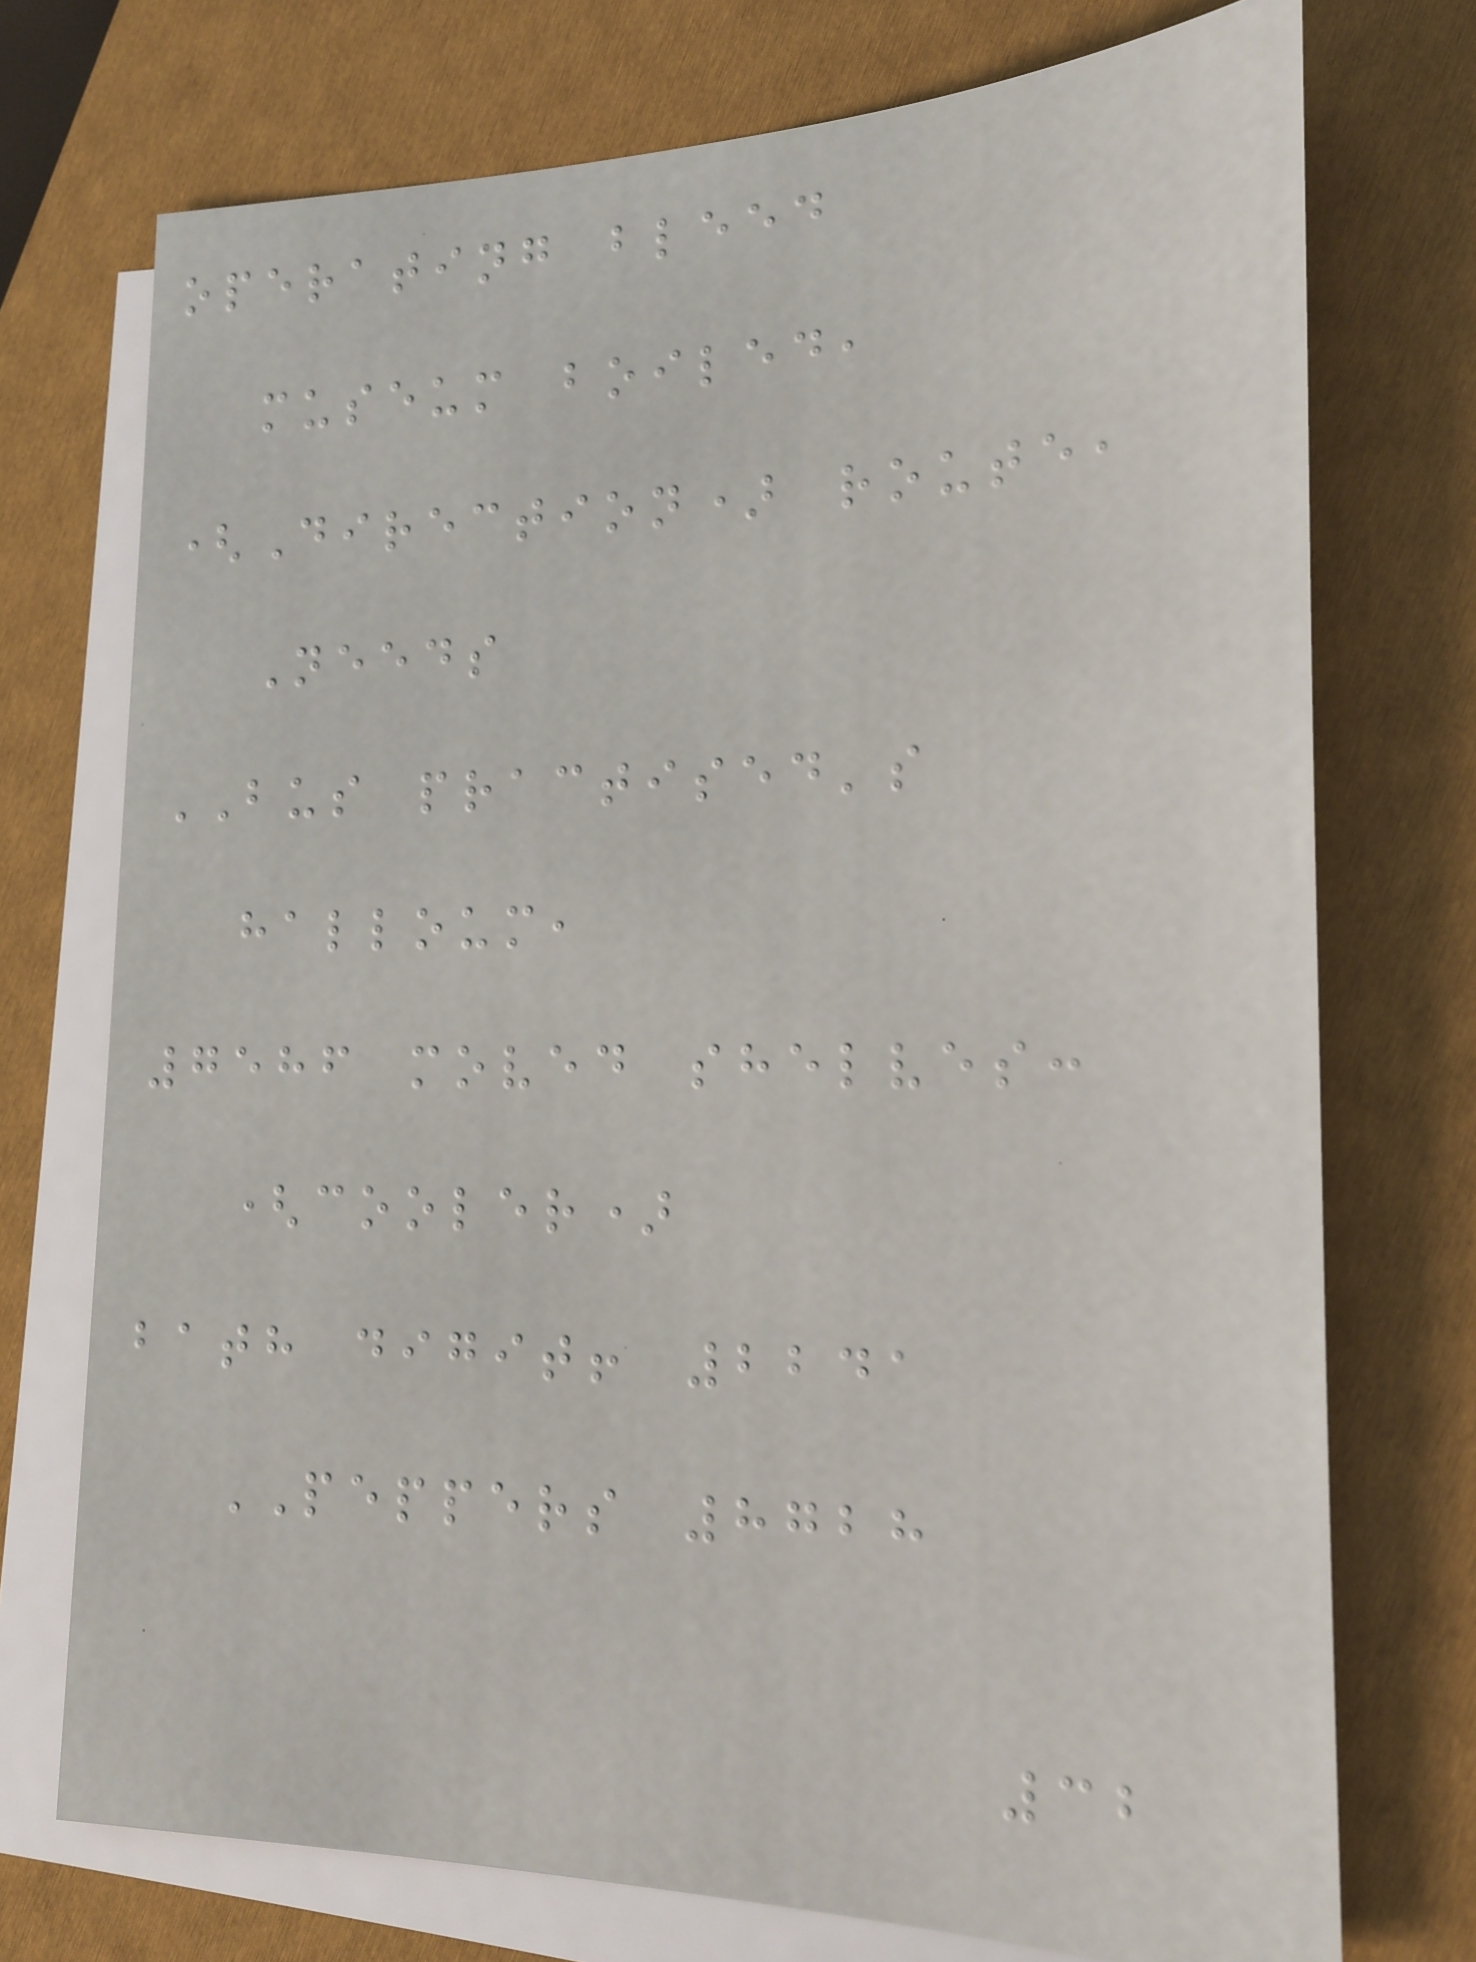operating bleed
museum boiled,
(Direction) route,
Needs
BUS practised's
halloum,
7586 moved shelves:
(cooler)
bath digit! 2241
PEPPERS 8728
32
